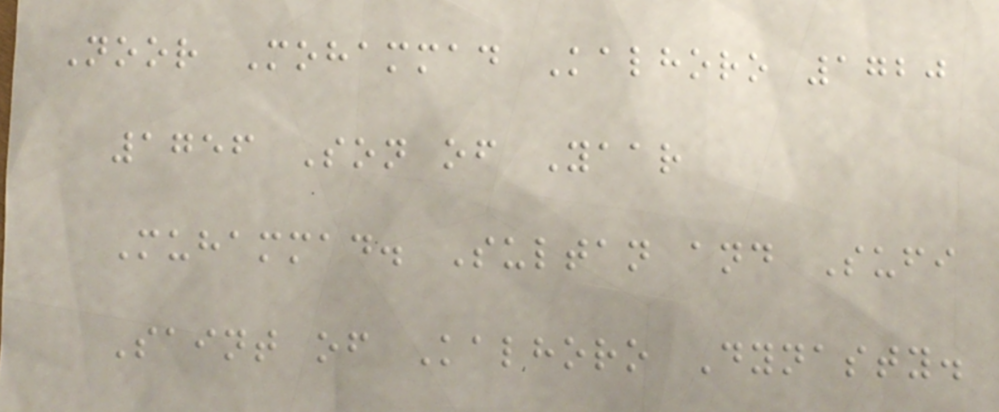Noor Mohammad Kalhoro 1720
1756 Son of Yaar
Muhammad. Sultan and Sufi
Saint of Kalhoro Dynasty.
